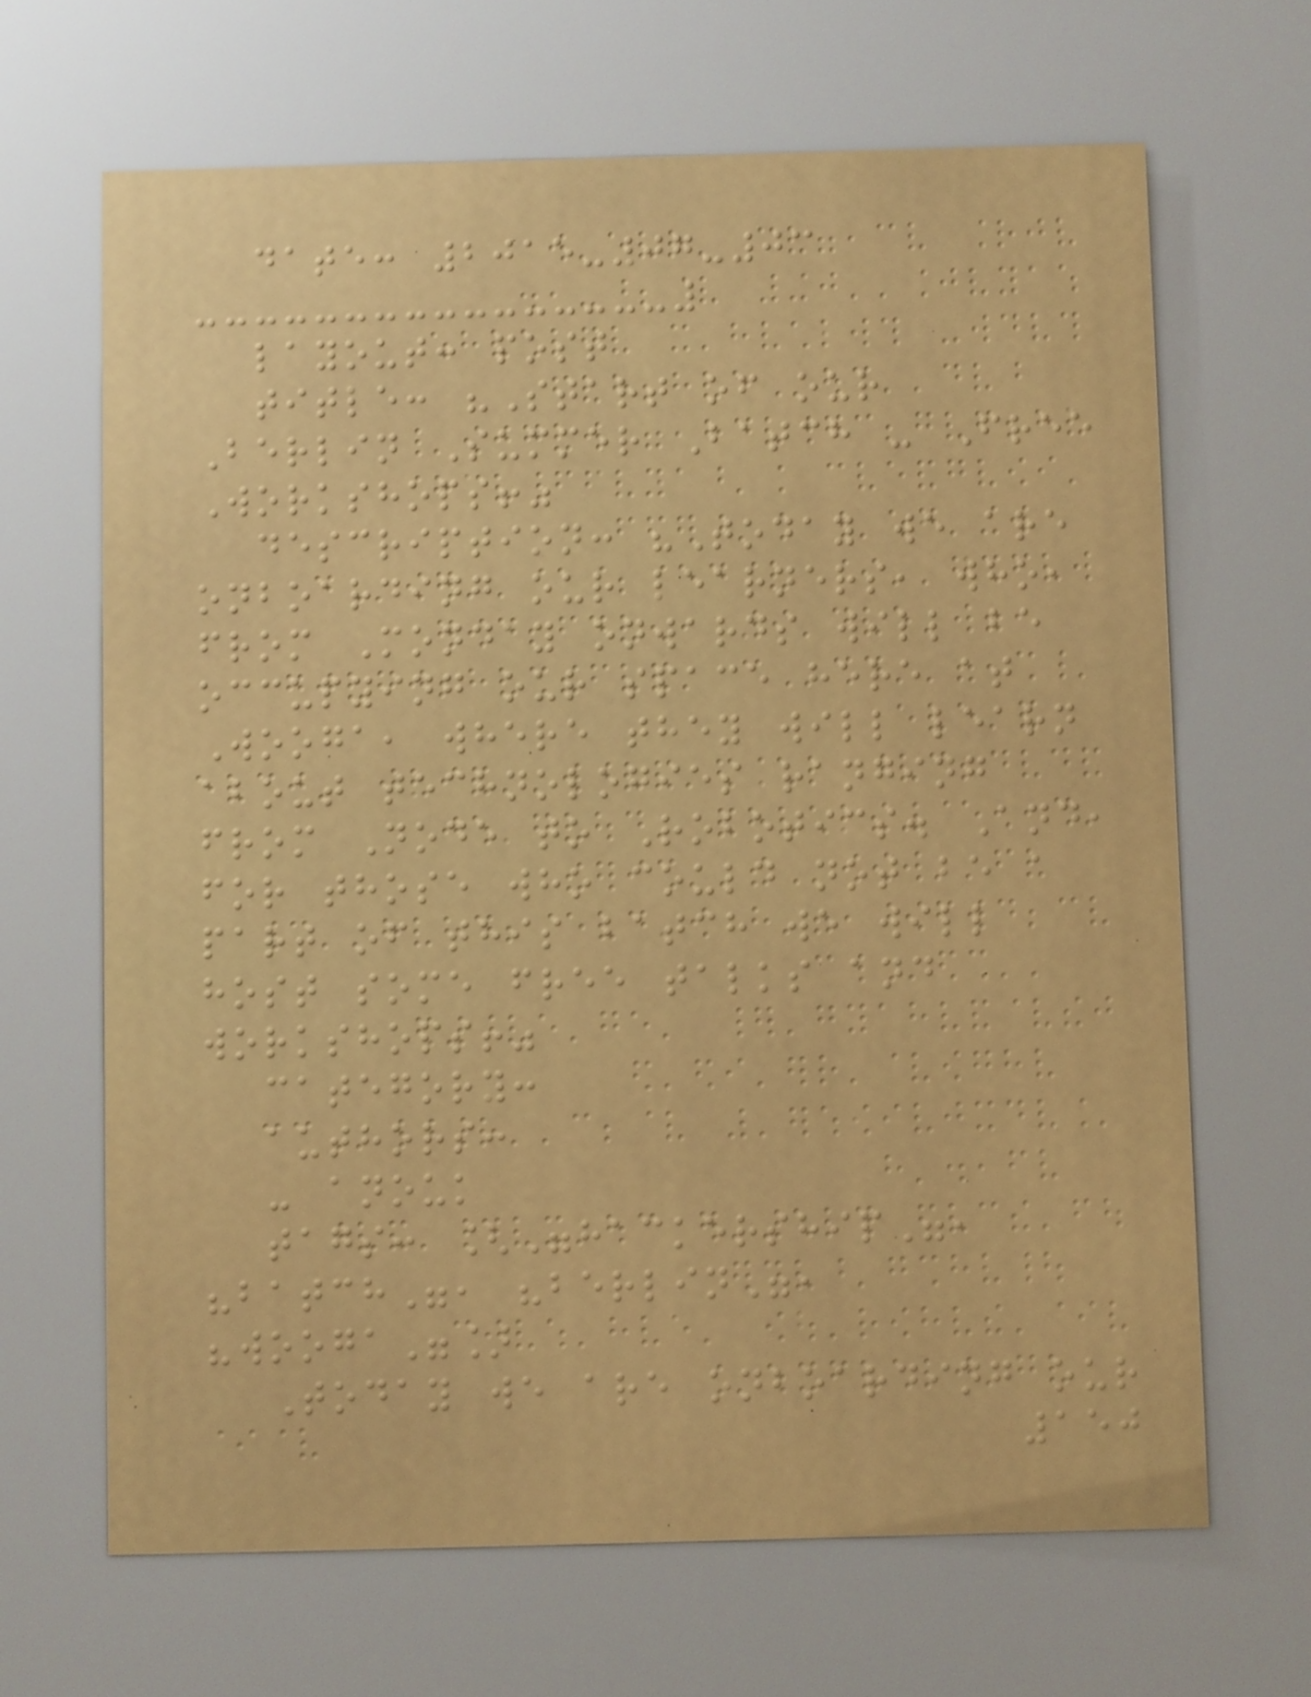date: 2015-07-03
layout: post
title: "Start of our
Berlin Summer Batch - Free
Workshops!"
description: "Today we are
onboarding our learners, who,
from Monday onwards will be
occupying our space here at
Wooga, where they will learn
about technologies ranging
from Node to Robotics. And,
for those who could not be a
part of this batch we will
host some free talks and
workshops!"
category:
authors:
- anouk
tags: ["hackership",
"batch", "berlin",
"wooga"]
Today we are onboarding our
150
